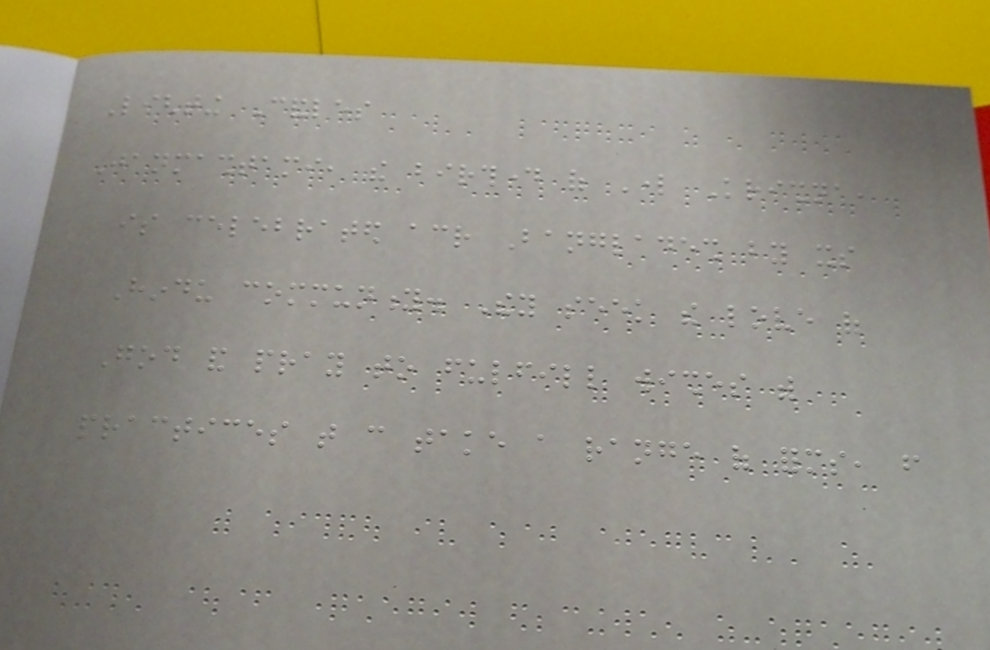Lighting Candles
Janmashtami, the birthday of Lord Krishna,
is celebrated across Bangladesh by its
Hindu community. They seek the love of
God and pray to fulfill wishes with
practices that can take a range of forms, from
